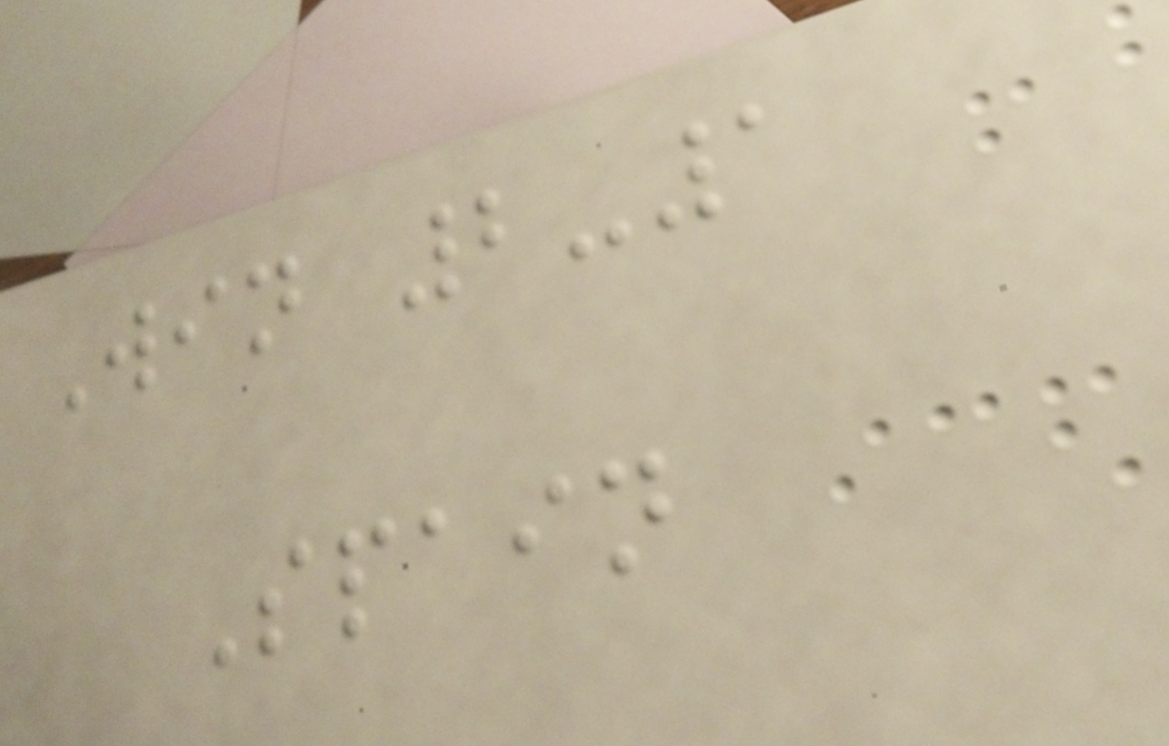Win 2-1
Spain
